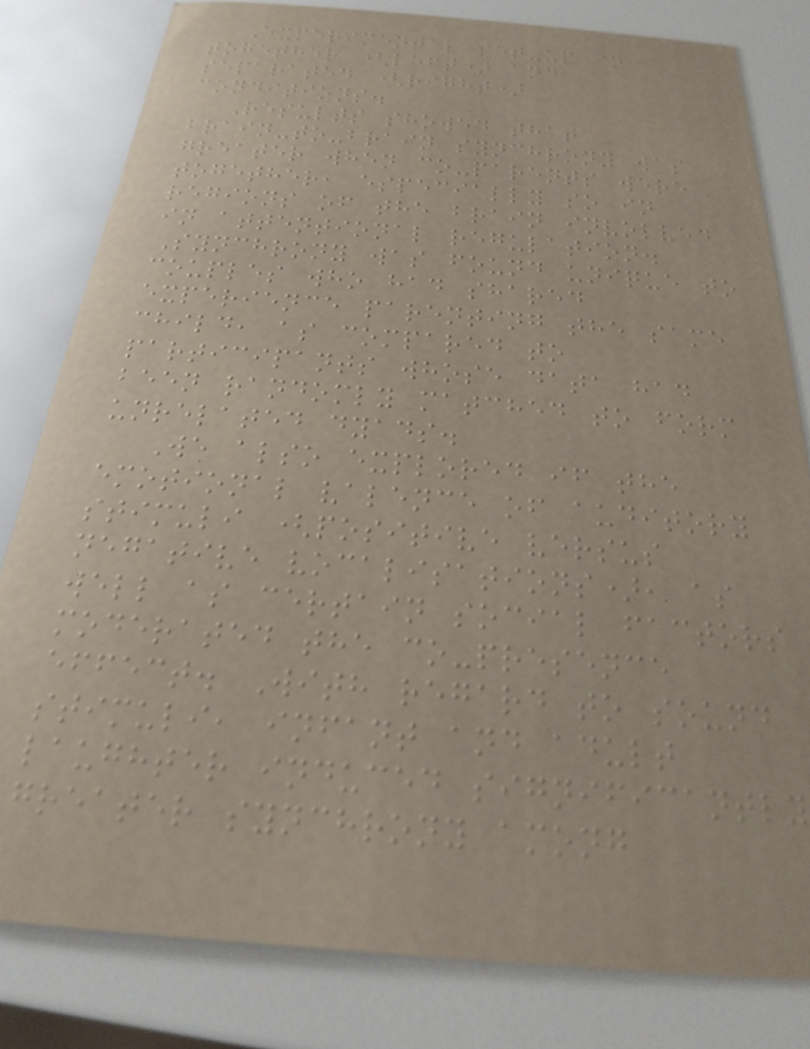Experimental set-up in
together (left) and
separated (right)
conditions.
Results showed that
brain-to-brain synchrony was
greater when co-parents were
together, especially so in
regions of the brain involved
in attentional regulation.
Synchrony was found unique to
couples who had shared
experience parenting the same
child, as compared to
participants whose data had
been randomly matched to form
unrelated dyads.
We also explored if the
emotional valence of auditory
stimuli (positive versus
negative vocalisations), as
well as certain social factors
moderated the co-presence
effect. With regard to sound
stimuli, infant and adult
laughter induced significantly
greater synchrony among
